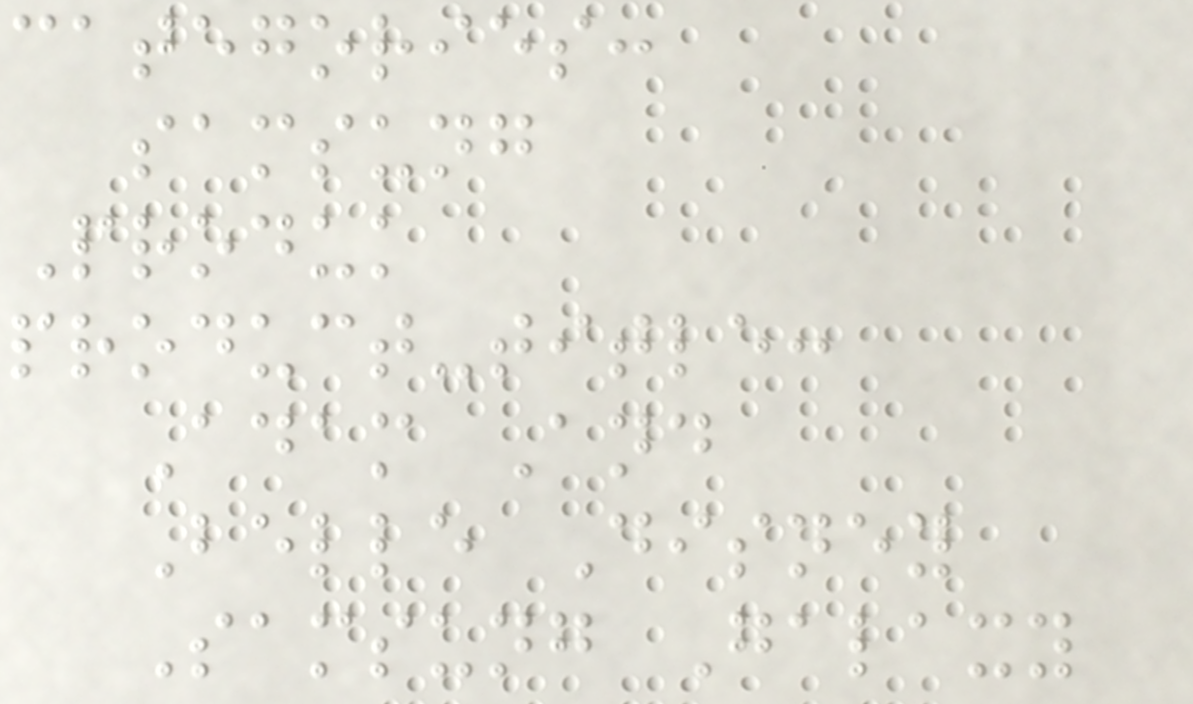categories:
samsung
Produk
product-title:
Adam And
Belle Disney
Samsung Galaxy
